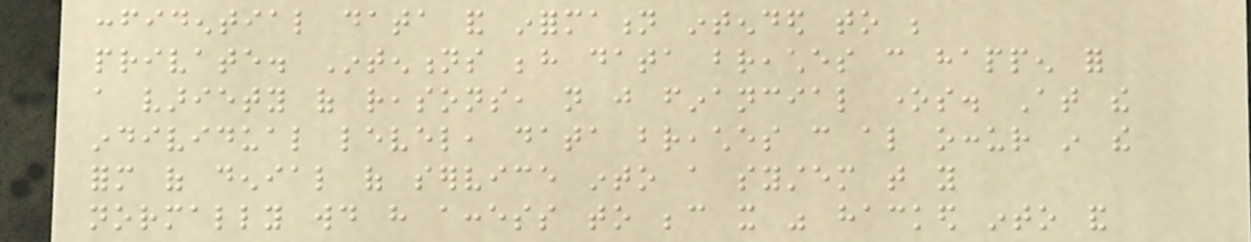confidential data and information intended to be
private. Intentions behind data breaches can happen for
a variety of reasons, not just financial ones. At the
individual level, data breaches can also occur in the
form of denial of service into a system that you
normally would have access to because it was hacked into and
